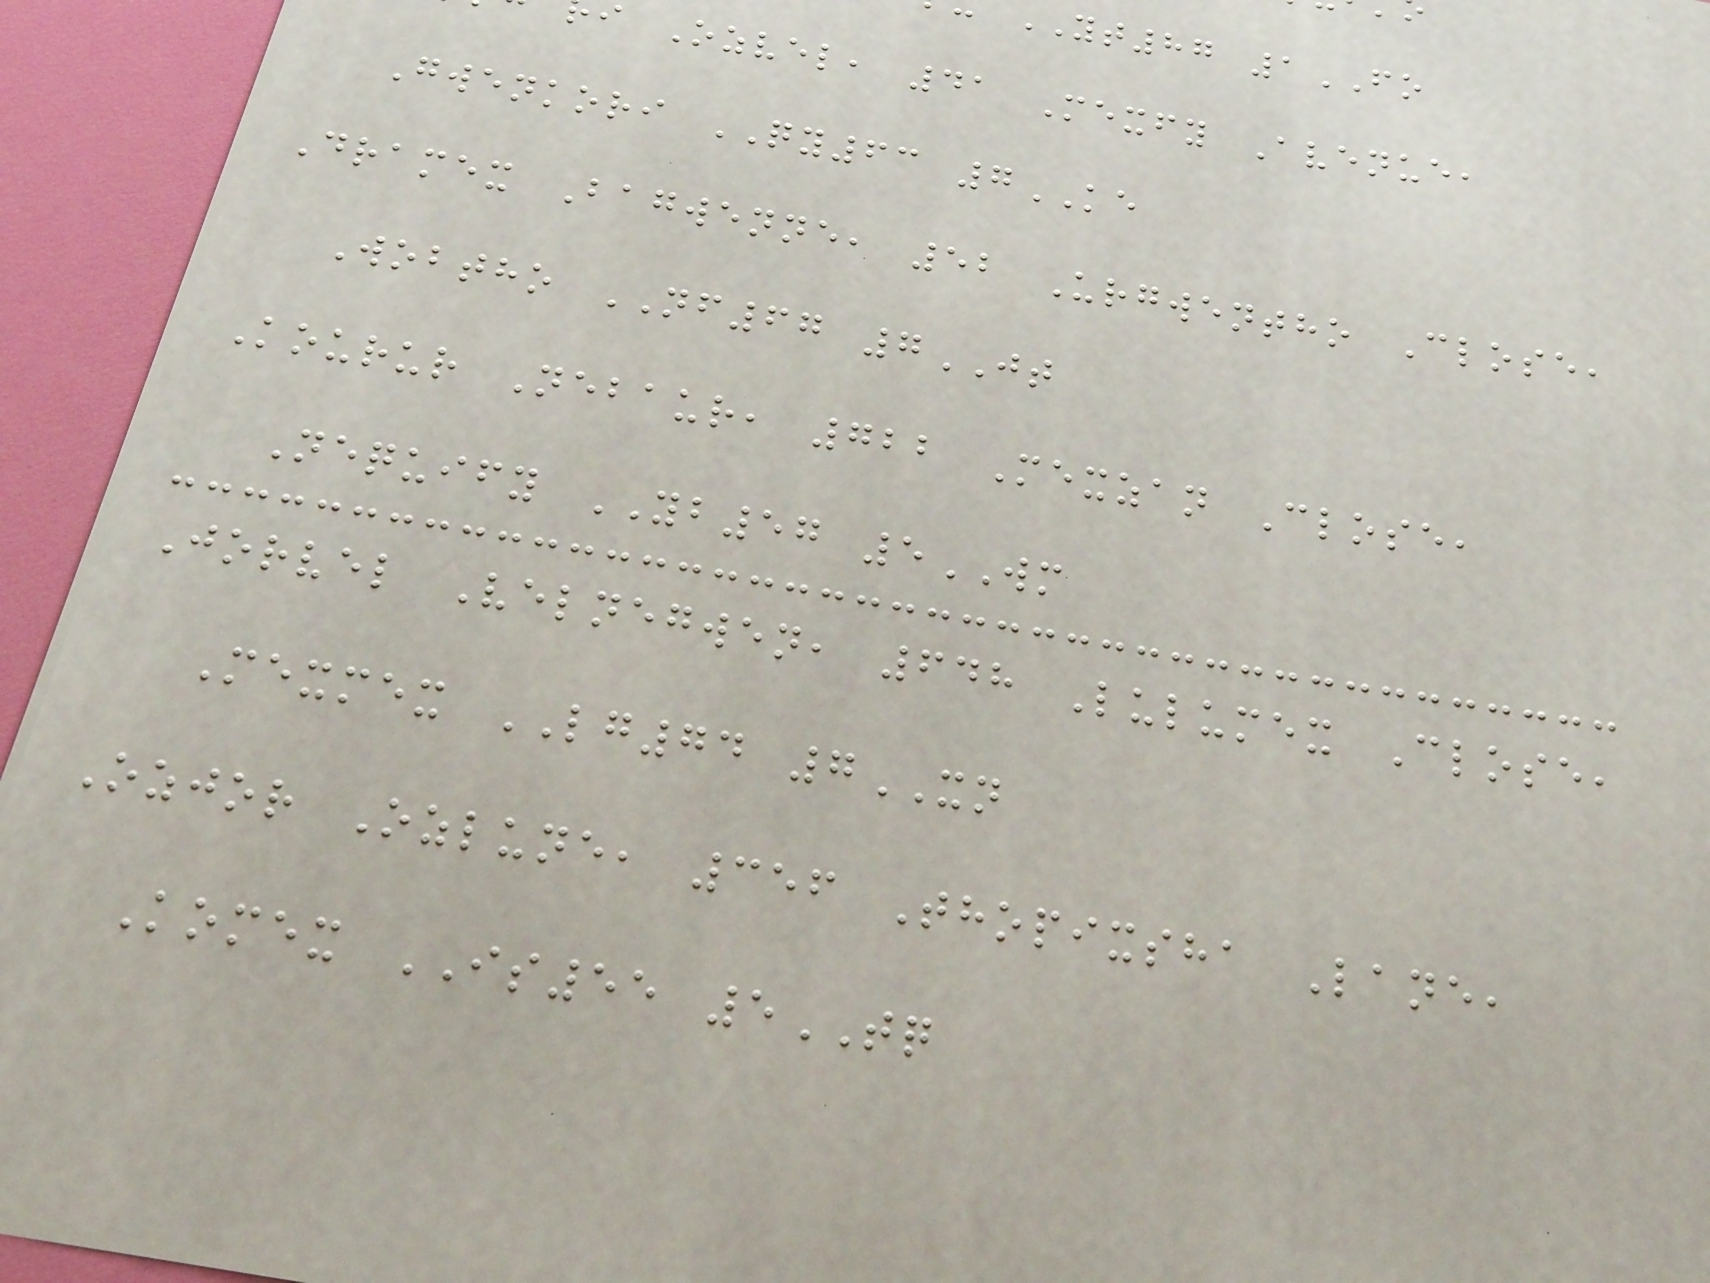YT87 1FO
i Ozvel, 41 Mexfy Avenue,
Gwenkori QY63 7KE
Dramex Bagwenne, 52 Urgwentho Close,
Wobtho NF67 7JT
Kourur Nebaur, 722 Mexzan Close,
Nequify YB57 5WM
Jorvel Velnegwen, 648 Lulumex Close,
Mexmex LG74 7XN
Ozjor Ozlune, 356 Thopixsha Lane,
Komex IS55 5TQ
